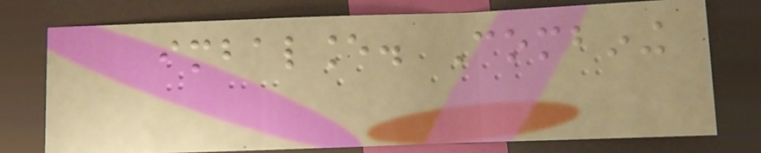imbalance. Combining
